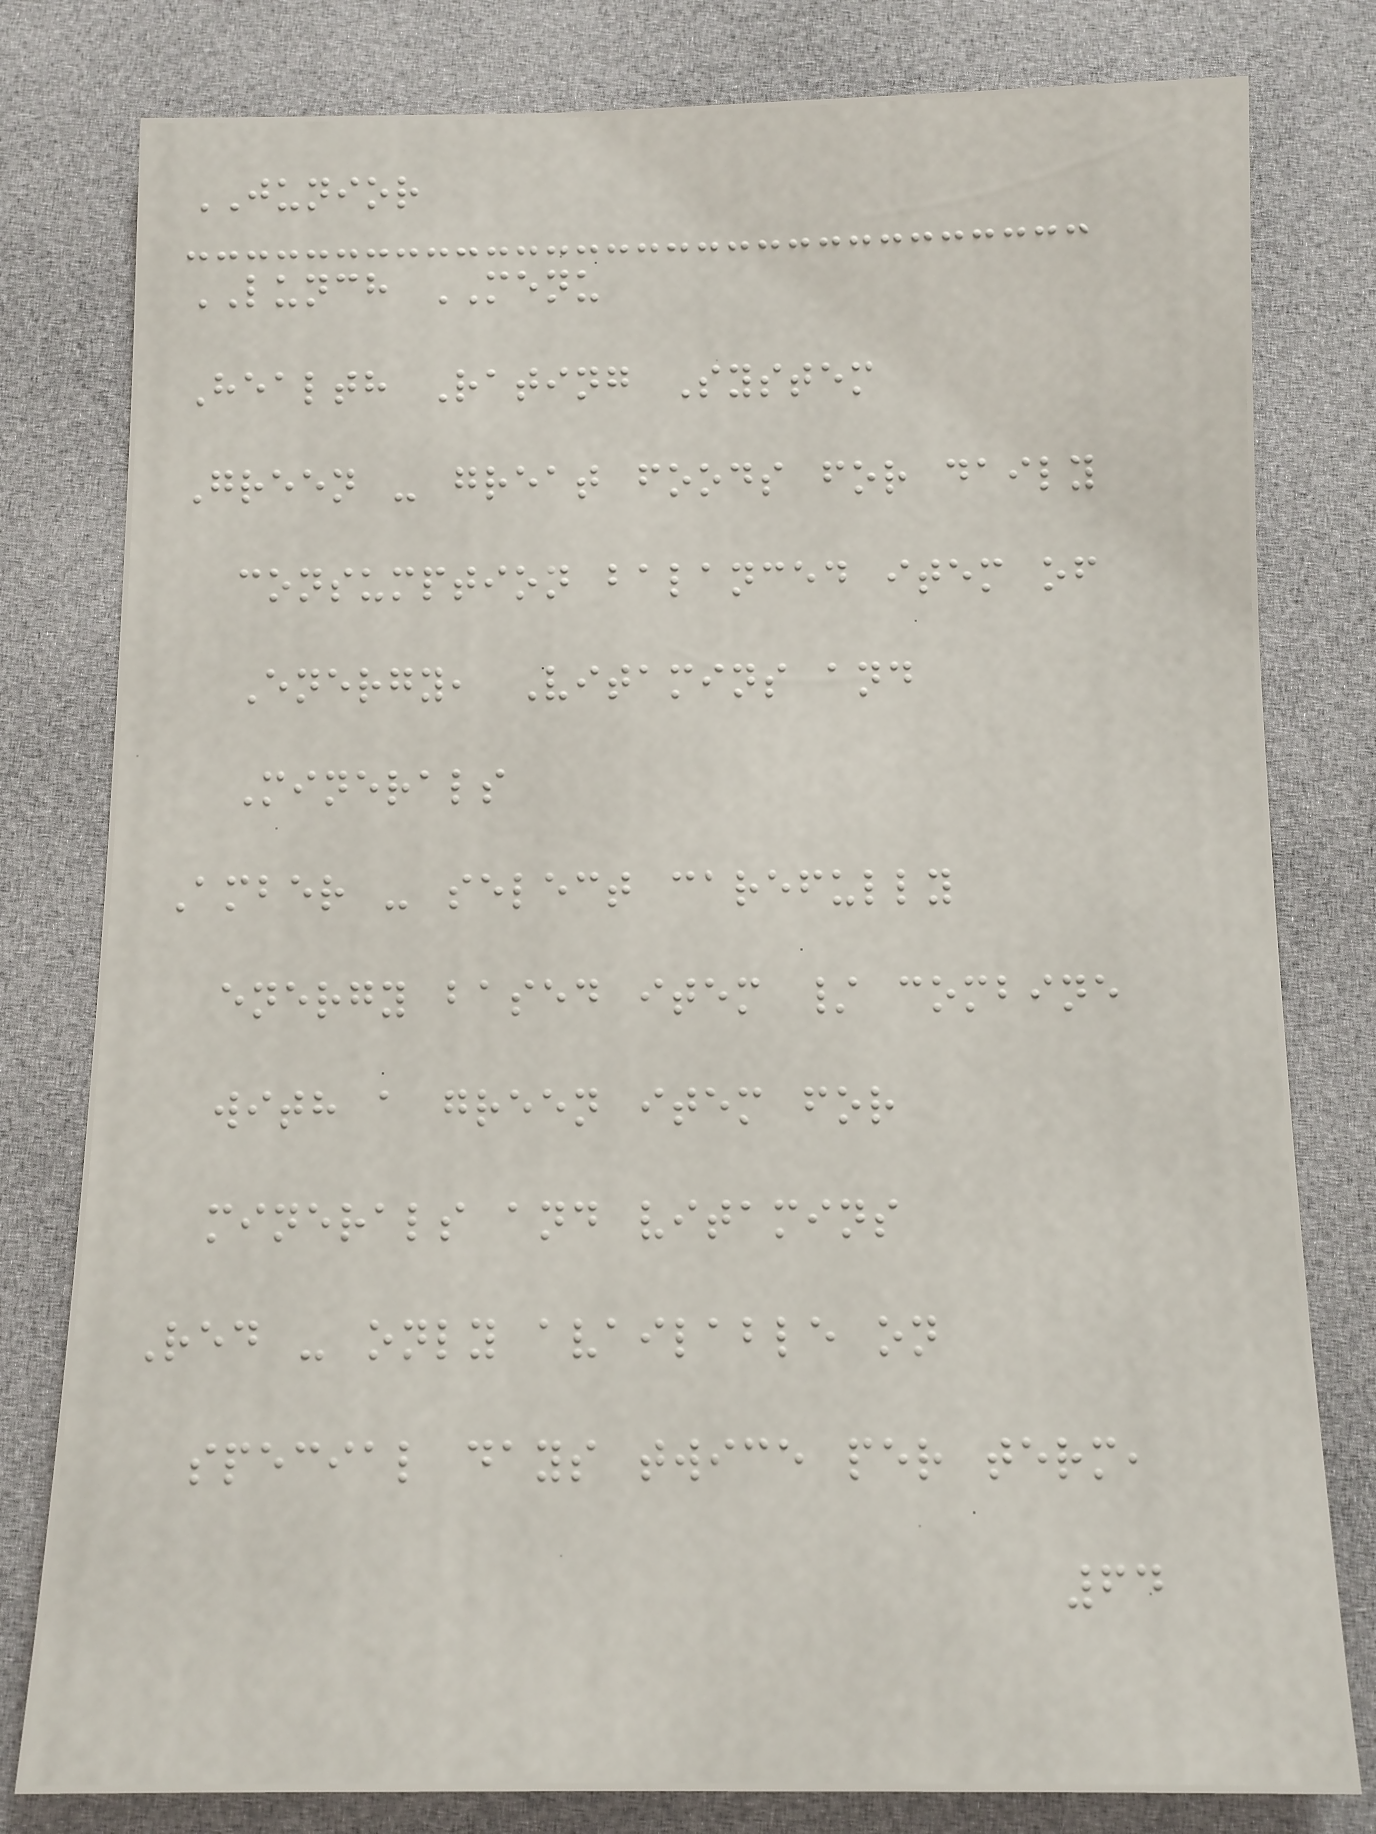JUNIOR
LUNCH MENU
Health Rating System
Green - great foods for daily
consumption balanced item of
Energy, Vitamins and
Minerals
Amber - select carefully
energy based item / combine
with a green item for
minerals and vitamins
Red - only available on
special days twice per term,
64
